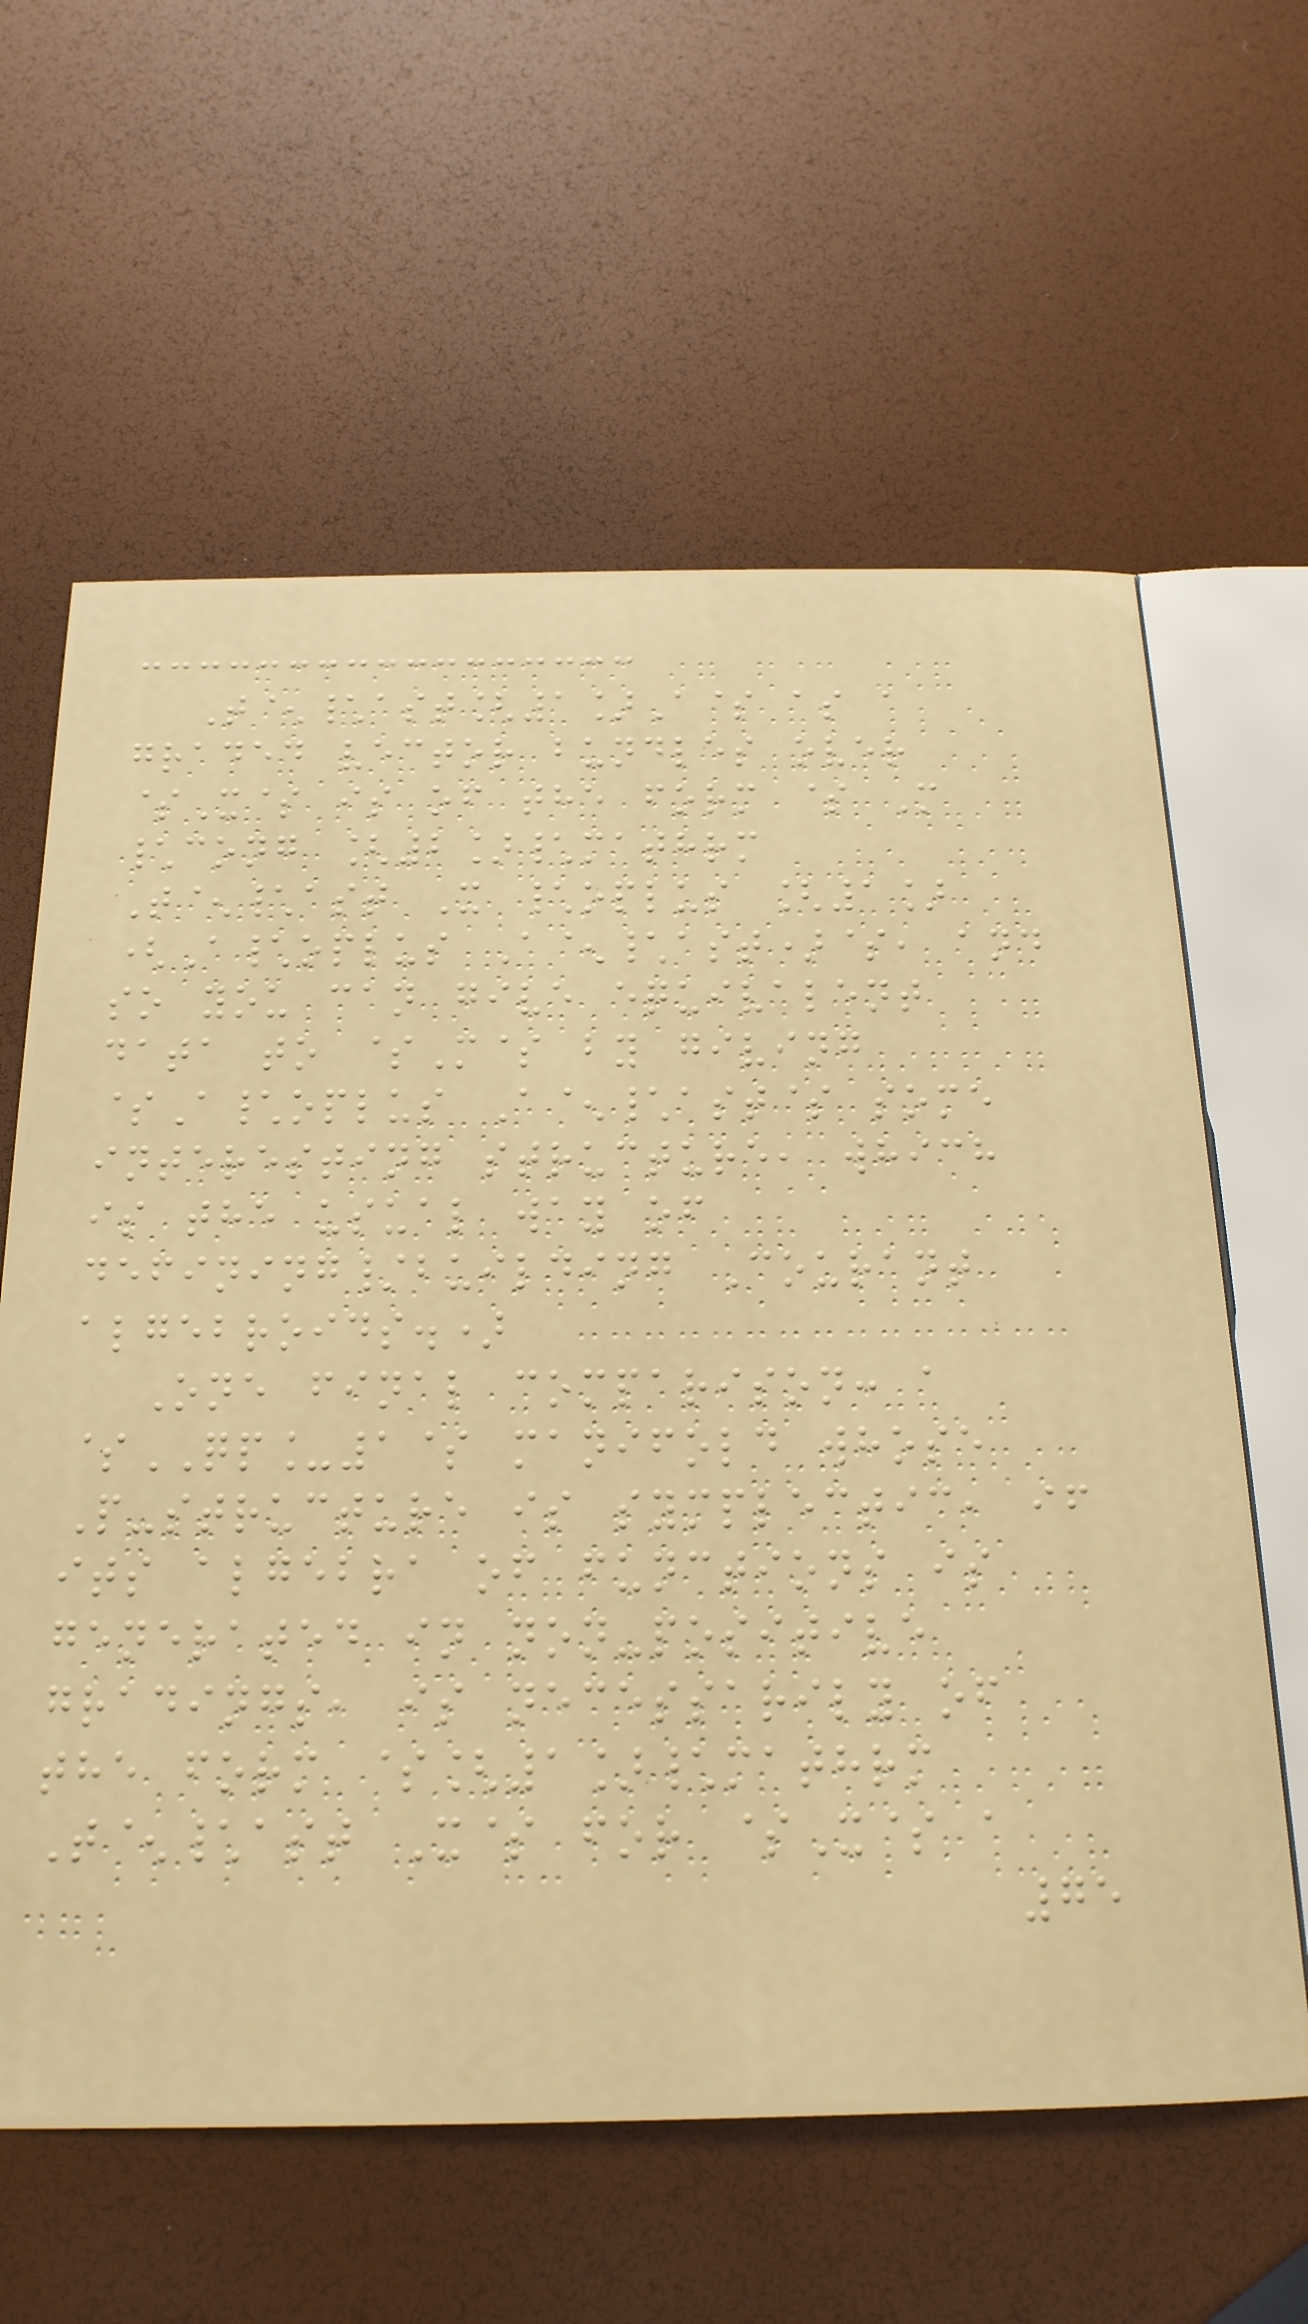T^\ast[1]A$ as a
graded vector bundles over
$X$ is of the form $ M
\cong [2]\mathrm
T^\ast X \oplus [1]
(A\oplus A^\ast)$, and
so you can give equivalent
data to $M$ by giving
$A\oplus A^\ast$ some
interesting structure, which
is the usual way of
defining/building Courant
algebroids.)
One final comparison: a
$QP_1$ manifold whose
P-structure is symplectic, if
its algebra of functions is
generated in non-positive
gradings, is necessarily of
the form $[1]\mathrm
T^\ast X$ for $X$ a
75
